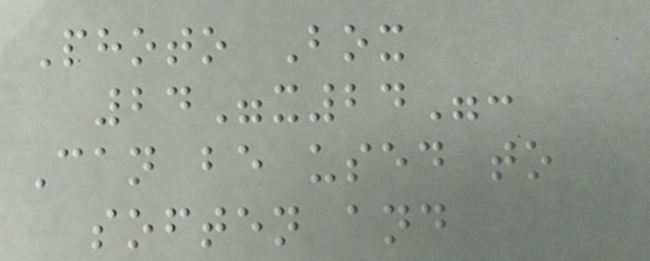Photo Box
24"x24":
Can be used to
soften and
